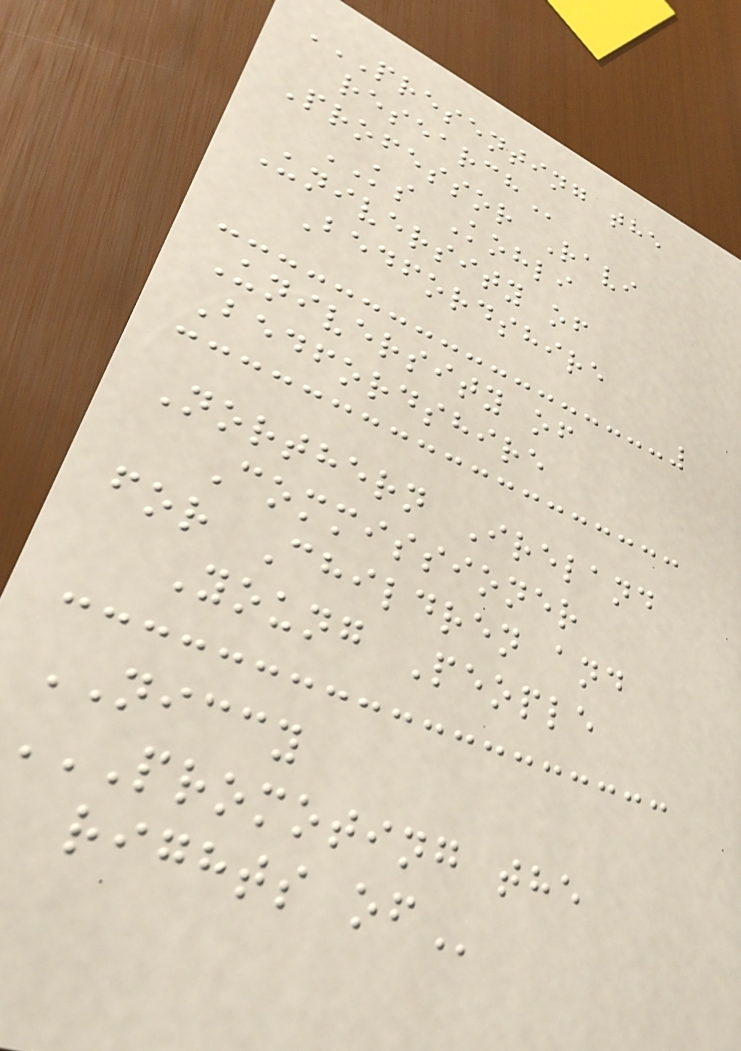PRESENTING THE
RESEARCH
Professor Ravi
KS Kohli
University of
Bedfordshire
University of
Bedfordshire
Northern Ireland
Commissioner
for Children and
Young People
NICCY
PROMOTING THE
RIGHTS OF
